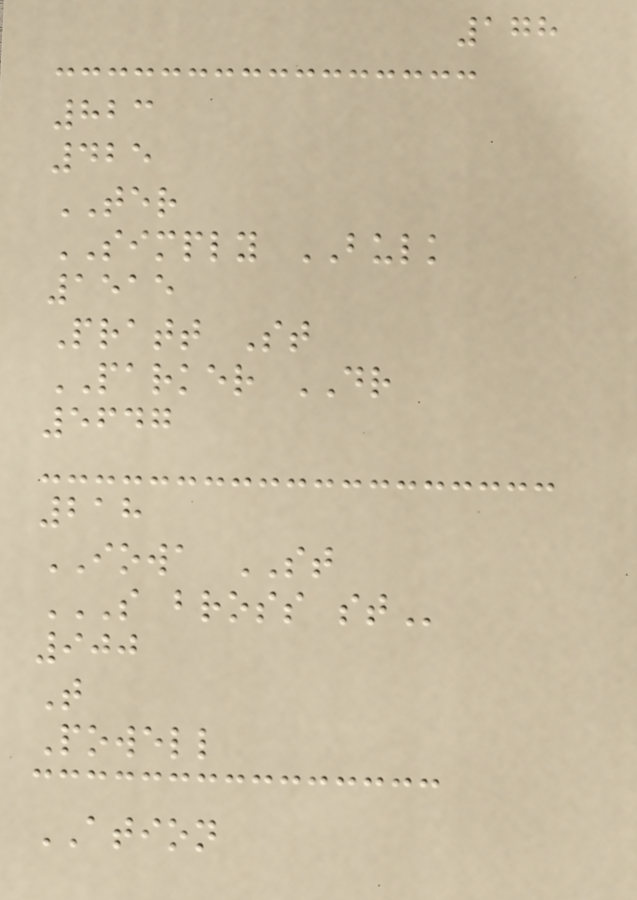178
823
425
TER
SIMPLY BULK
1515
Pratt St
PARKER DR
5647
218
IOWA ST
S BROSS ST
900
T
Powell
ATION
